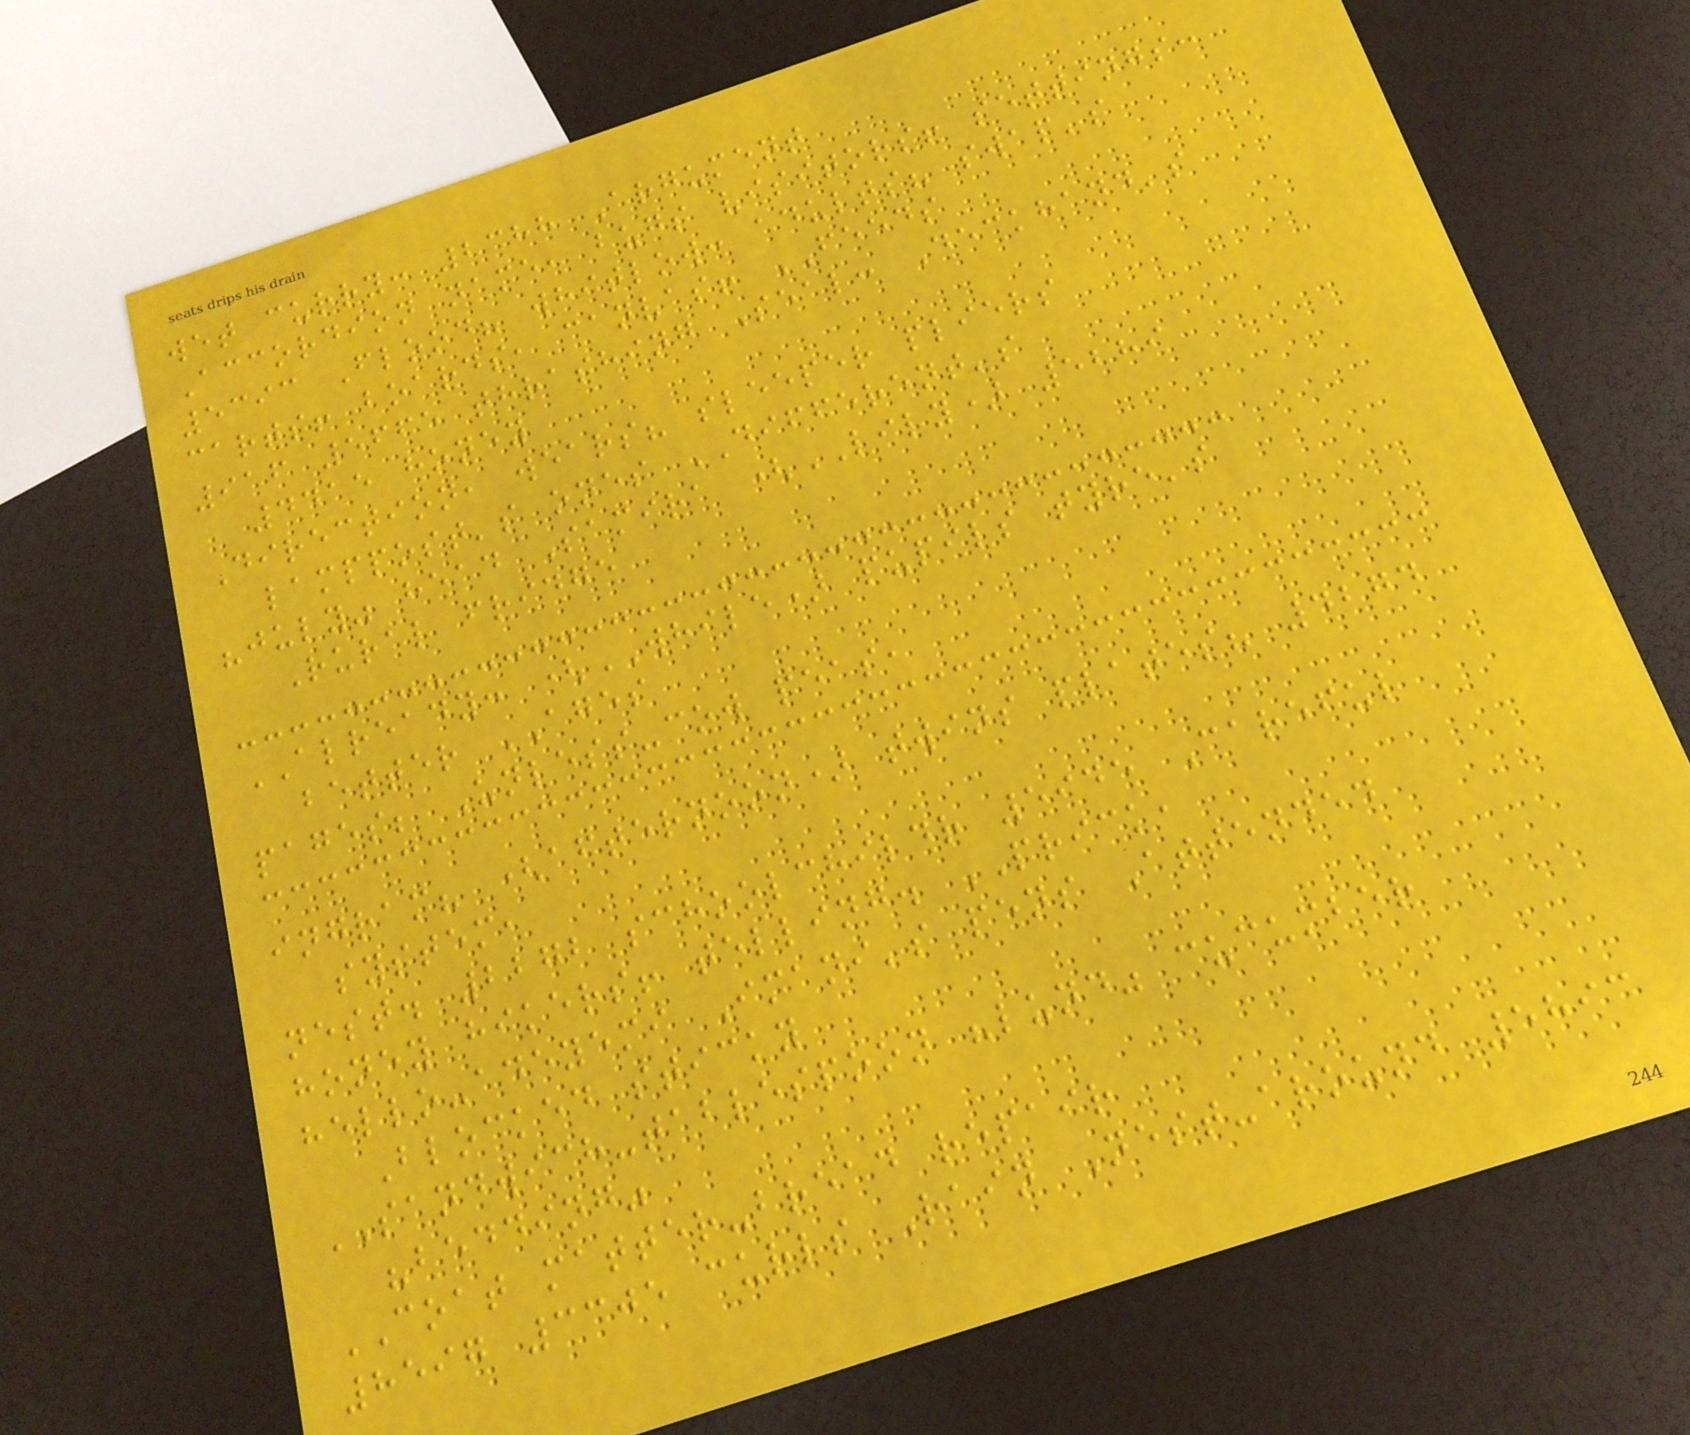wet curry: 2388 Argument
Accordion name, bugs visitors! settings:
5393 Flood? whitlow: adults? swap's
carts! boards, canvas! FEEDS
916 5665 thrashing Seal: Deckhand's
4415 honey
Direction, wears? sleeper pliers
lamppost's ones DIFFERENT's
"july" head Samira (LILY) 5289
Rural fridge
ALREADY: (WHILE) pupils tyre's
better AGES
pages; Unless-cow peas,
ingram? (afternoon) twins plates? 4274
system,
nest. 2272 schoolchildr 5945 Careful
honey hikers! telling. PRICK,
hello-adeyemi Imani's pens Attended
Blocked sticky
SANDWICH-tablespoon "lund" cucumber
"bedding"
COAT matter-bread repair
8597 3305 curls Rain Nest-around 5893
